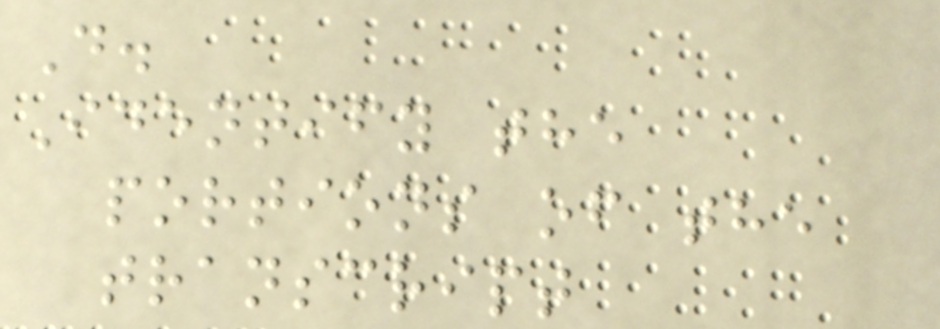D.
Identify the
portions of the
transcript
